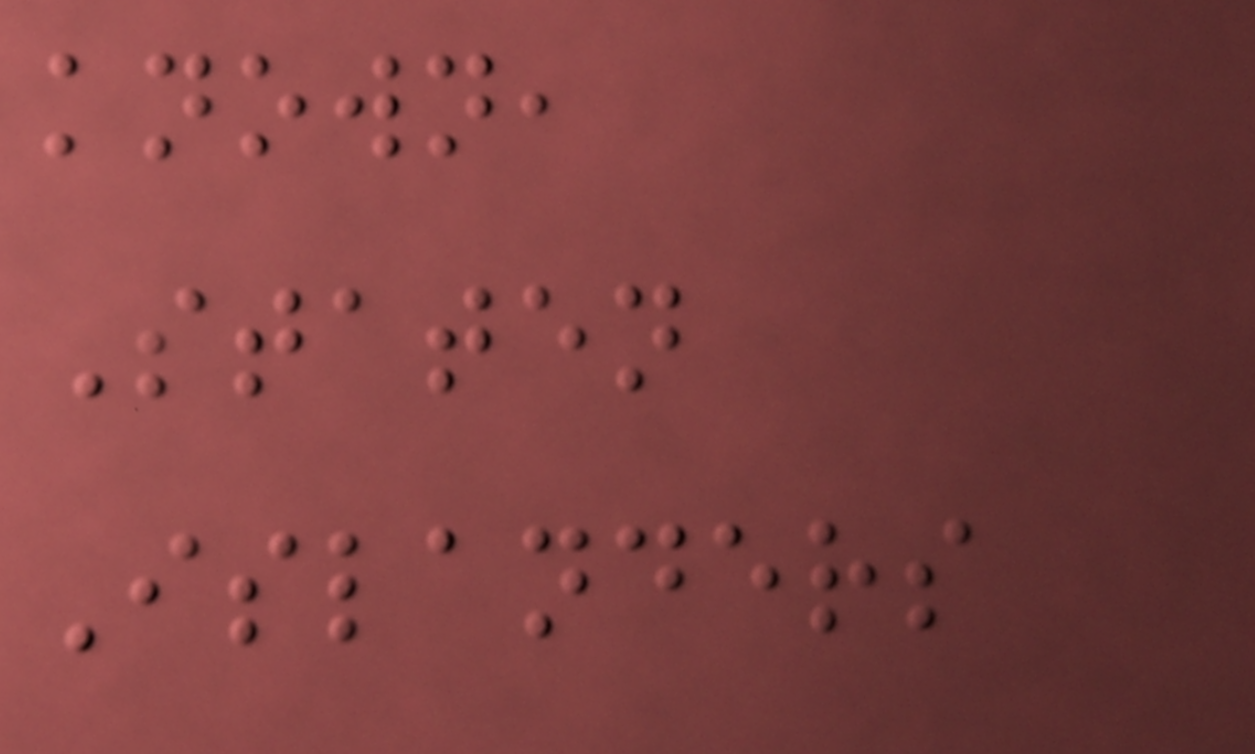known,
Staten
Islanders
